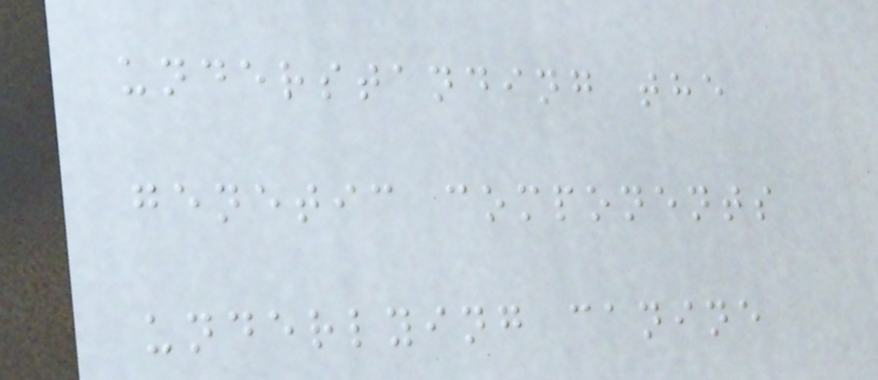understanding the
genetic components
underlying canine
